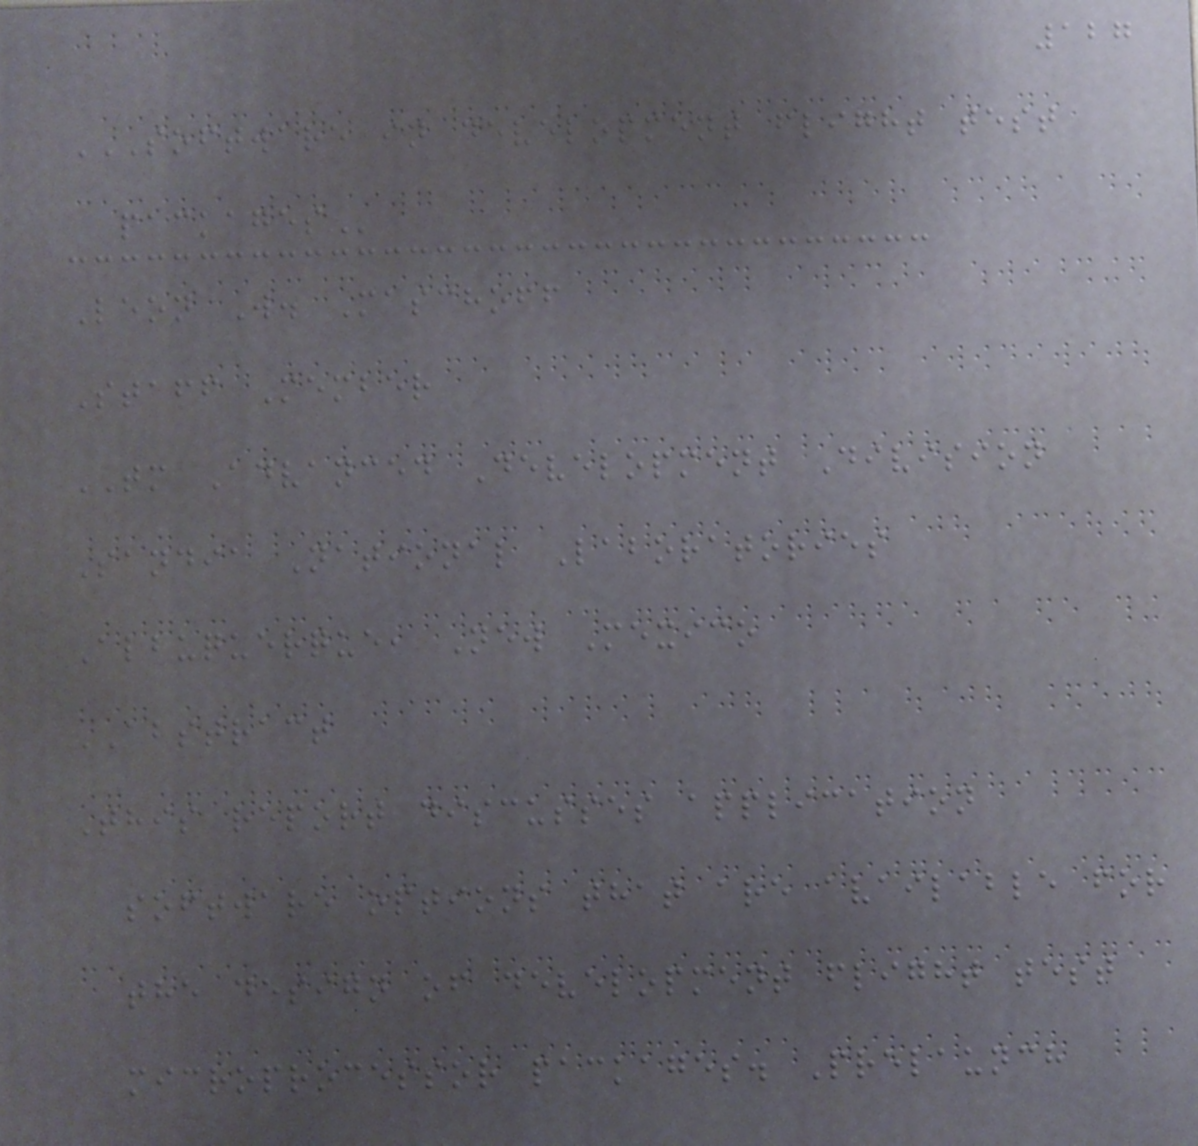127
SOFTWARE IN DEVELOPMENT FLIGHT TEST
PACKAGES
Leon W. Maschoff
Staff Member
TM Advanced Development Division
Sandia National Laboratories
Albuquerque, New Mexico
ABSTRACT
This report discusses application
software options that are available for
the design of development flight test
microprocessor packages. Prelaunch
